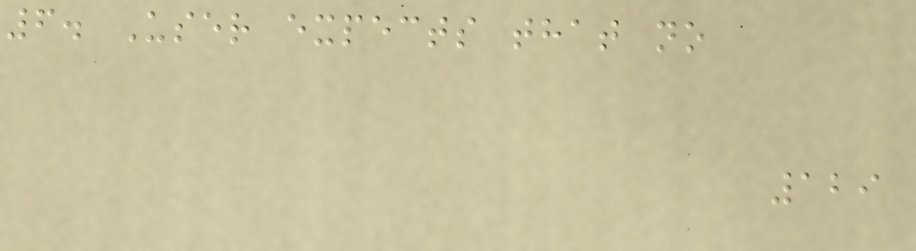6. User expects that no
129
